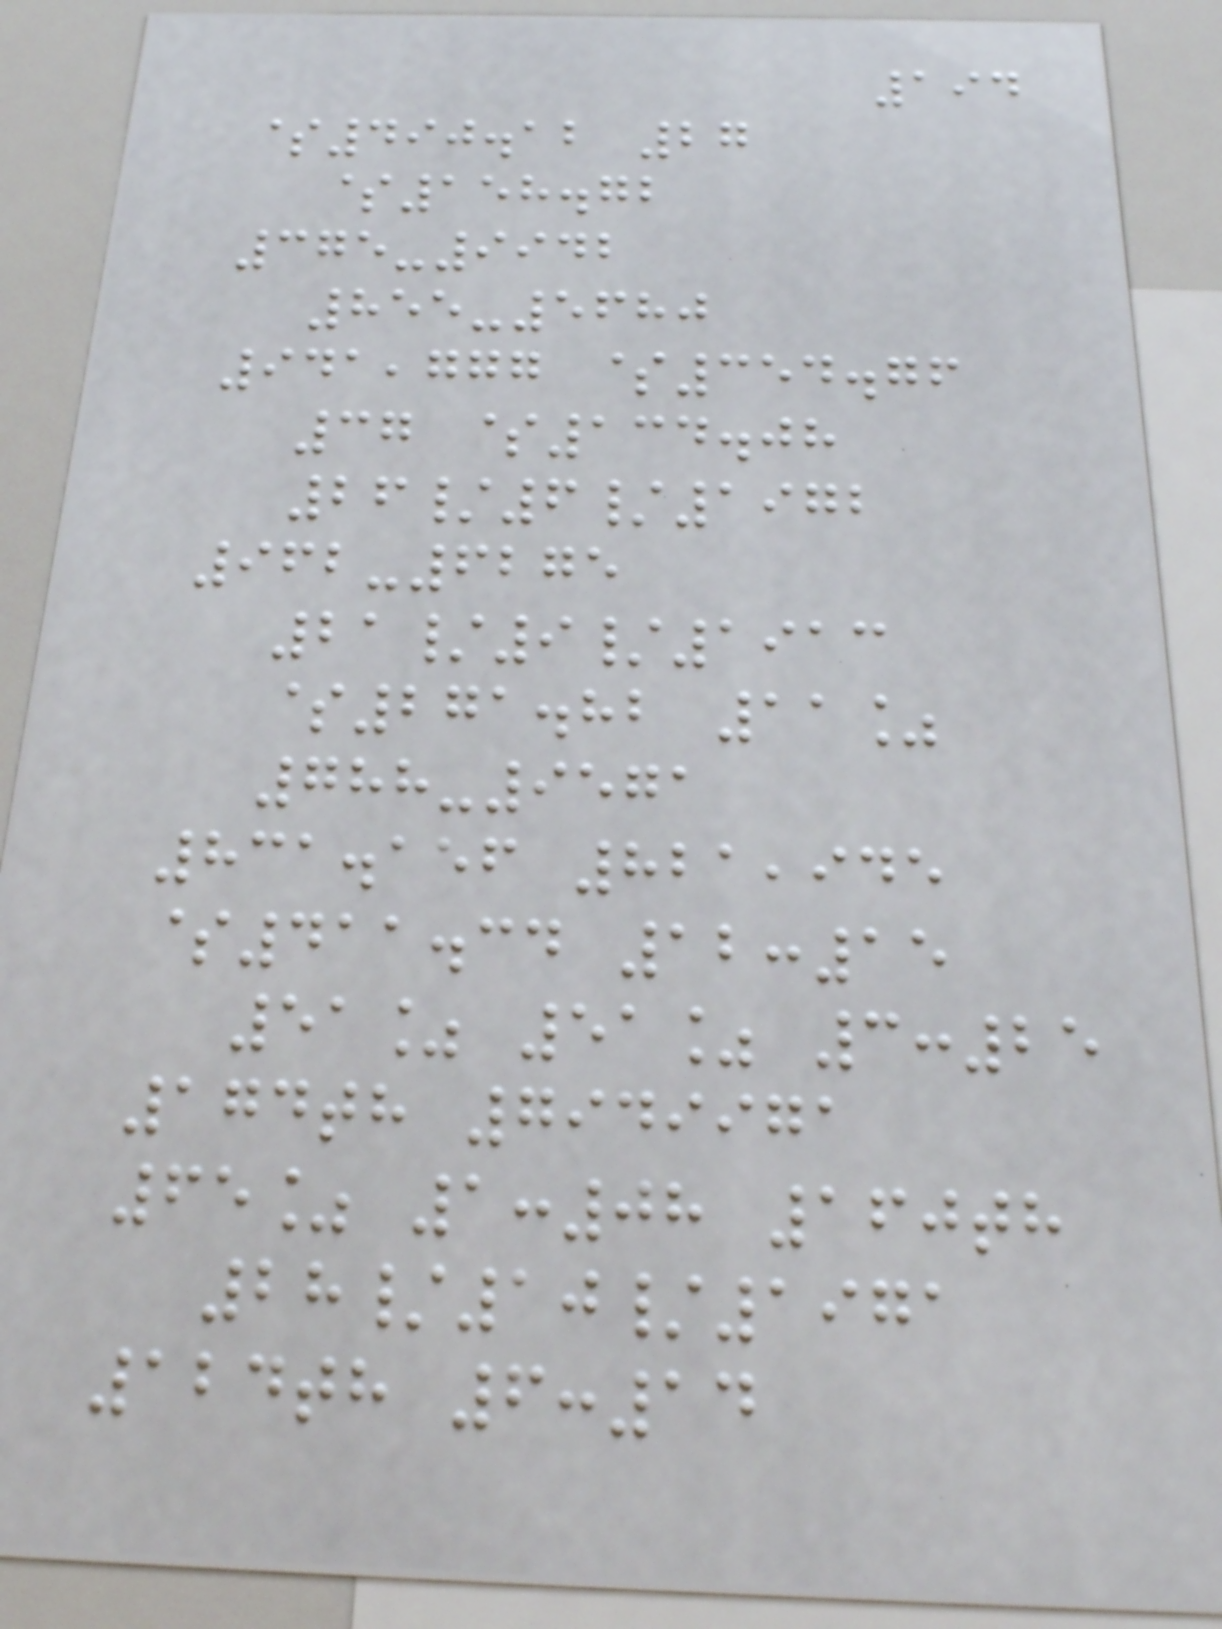194
$490.12 27
$158.72
375-9942
855-5680
941,777 $354.76
37 $134.08
26/6/1972
962-6275
21/9/1913
$271.82 11%
788-9571
831.156 821,945
$411.34 12:15
51% 51% 3:25
174th 7949971
65% 1:08 160th
28/10/1971
124th 6:14
